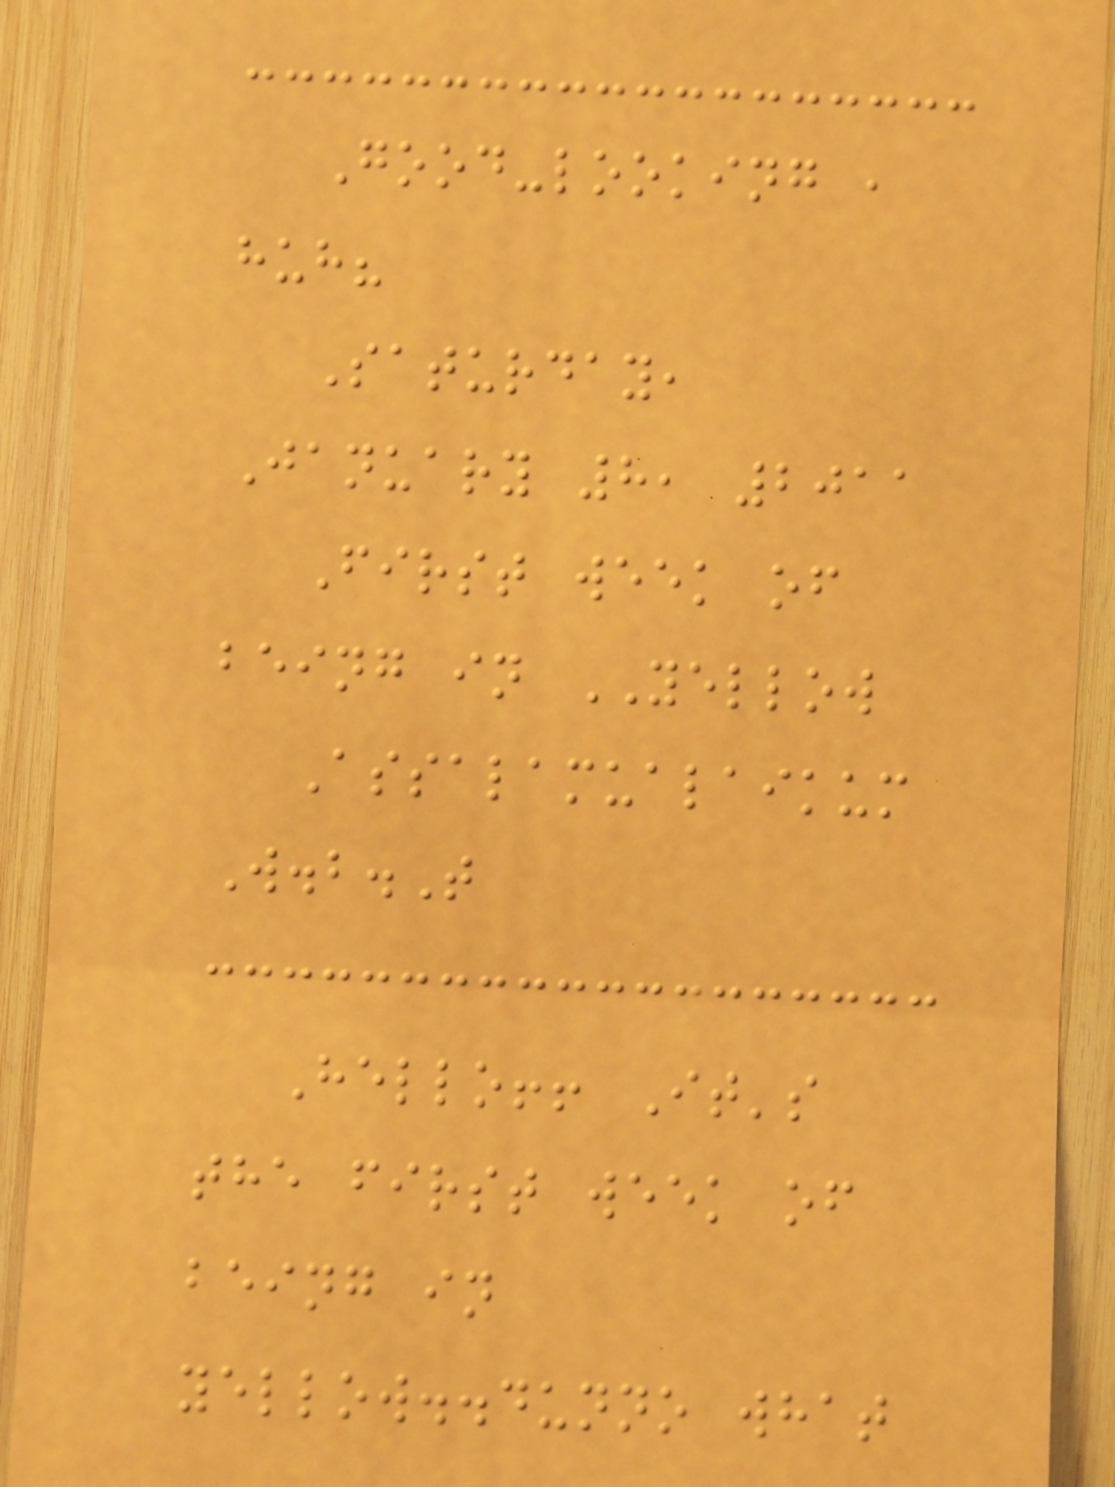Good-looking ,
huh?
Saturday,
January 8, 2011
First week of
being in YELLOW
Assalamualaikum
W.b.T
Hello!! It's
the first week of
being in
yellow..dunno what
